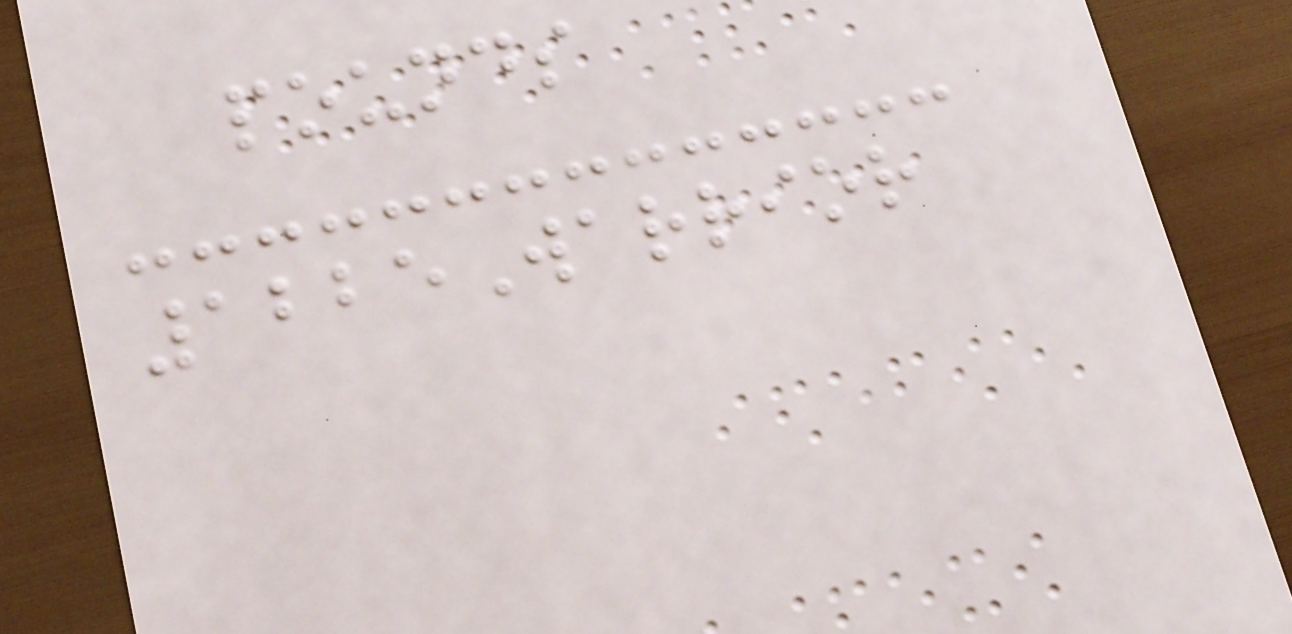pounds
1225Warrior
